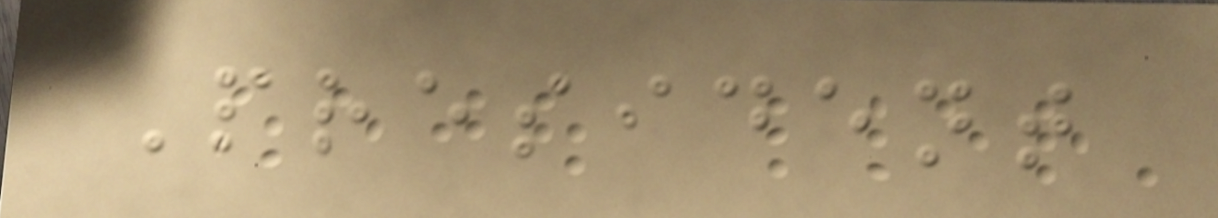President
